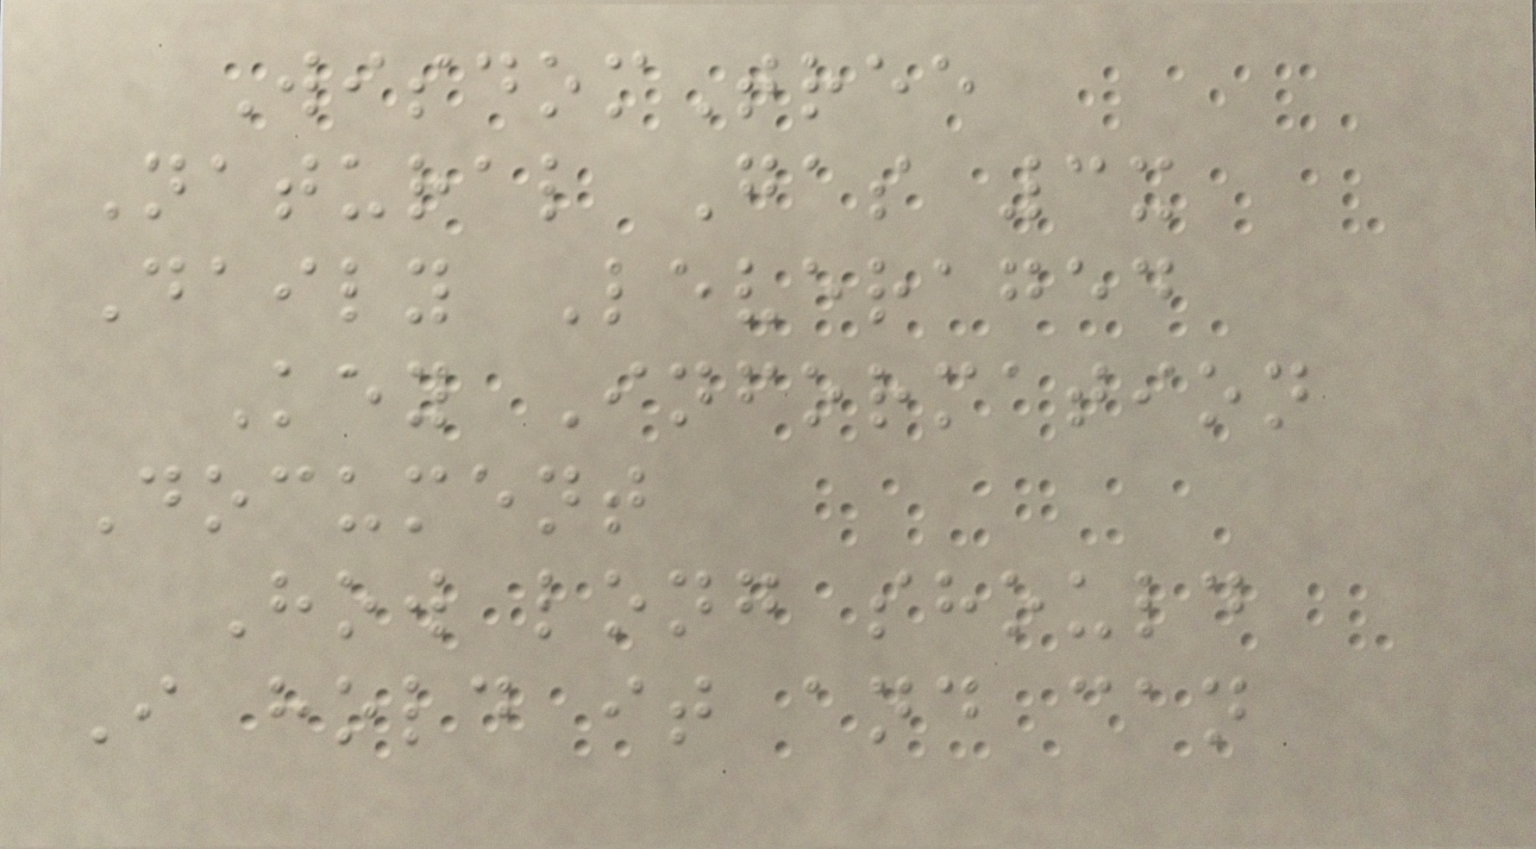WisdomTree
Natural Gas 3x
Daily Leveraged
Key Information
Document
How long should
I hold it and can
